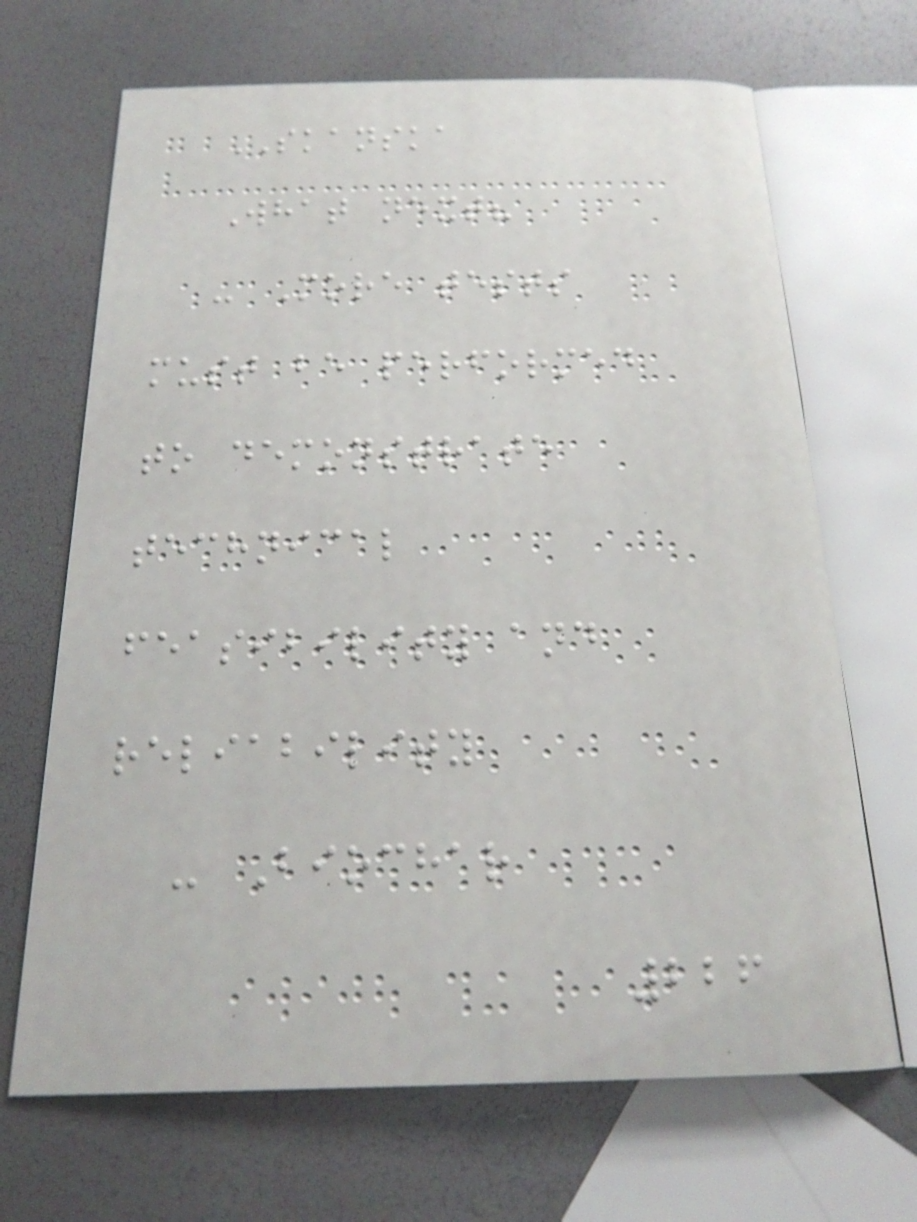SKANSKA
What next?
- More tests
must be performed
to demonstrate
technical
feasibility and
reliability
- Biochar
226
